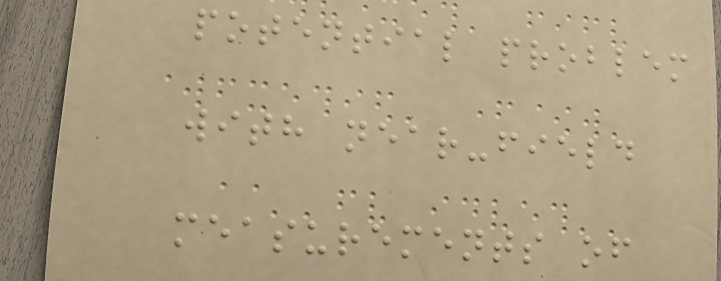potential problem
with near-field
measurements of
